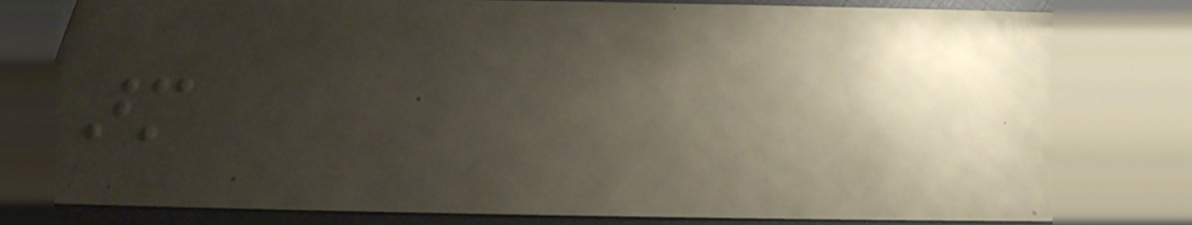arm
